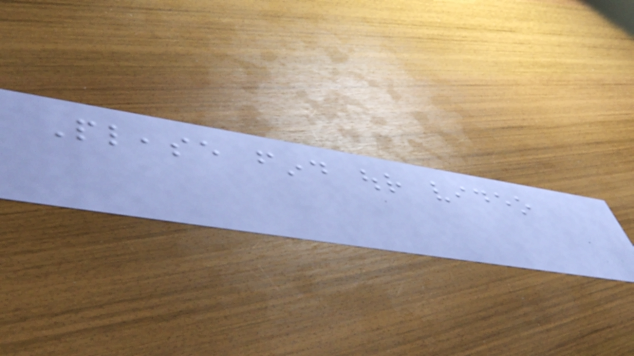Please find our video
